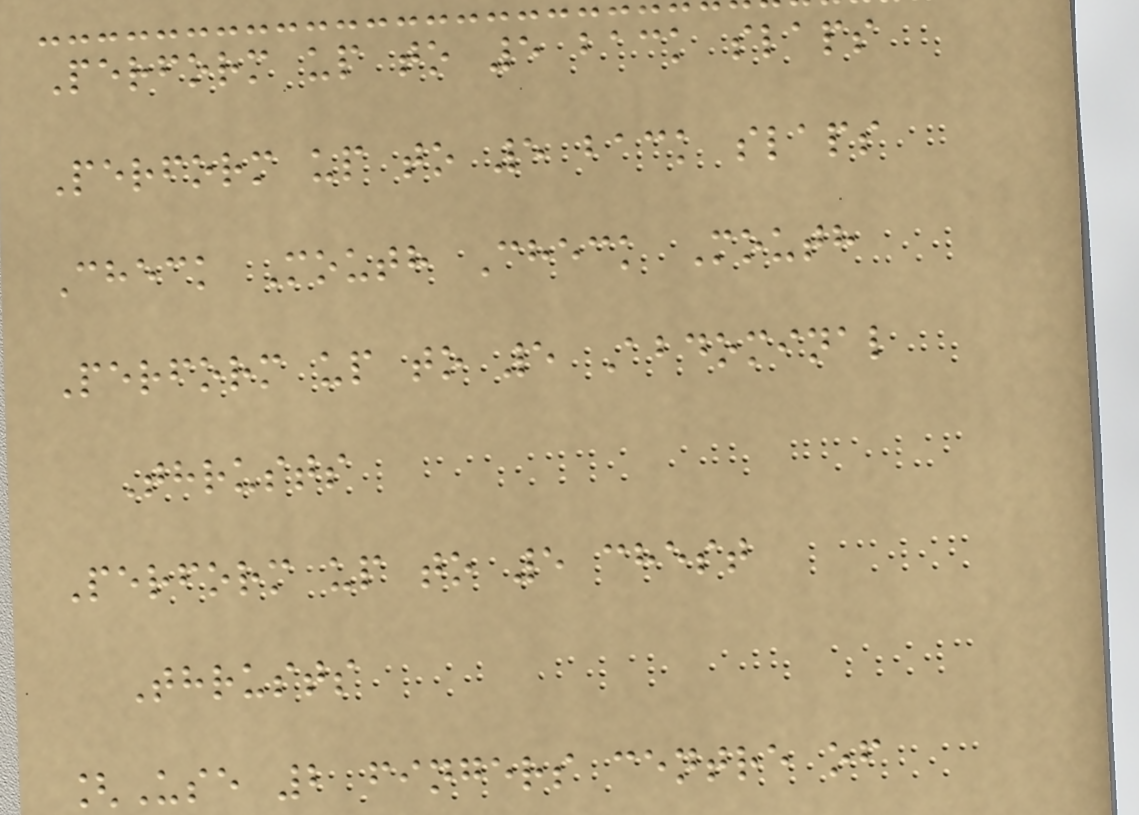Perform up to 5 back slaps
Perform up to 5 back slaps
Check Mouth Check Mouth
Perform up to 5 Abdominal
Thrusts
Perform up to 5 chest
Thrusts
[Use 2 fingers centre of
